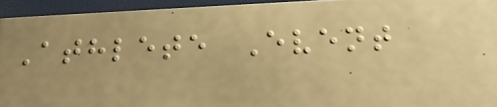Athlete Event
